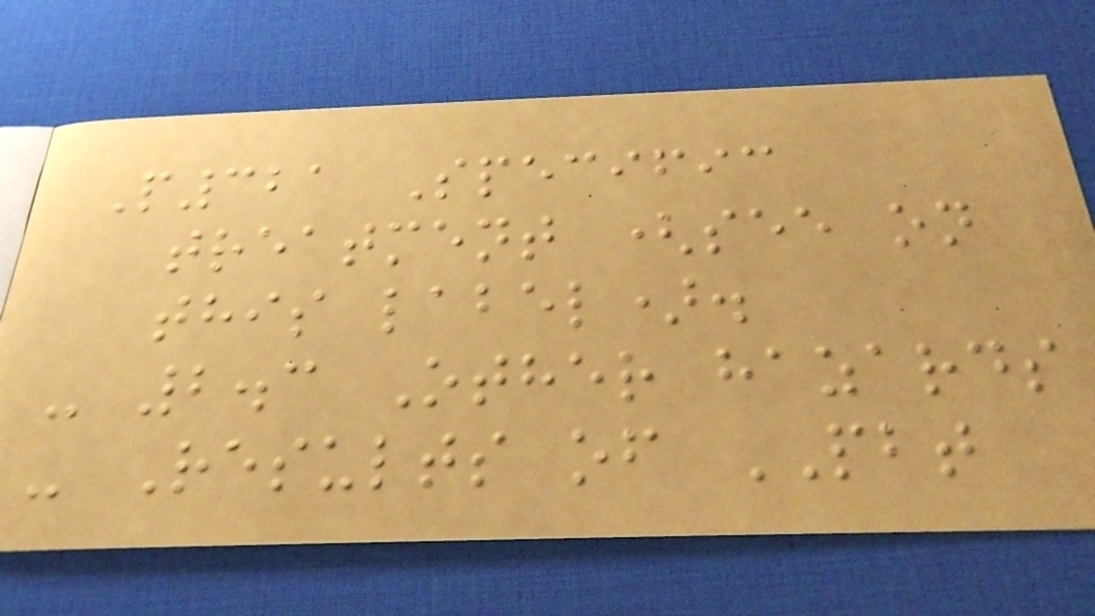P321 Specific
treatment (see on
this label).
- 2.3 Other hazards
- Results of PBT
